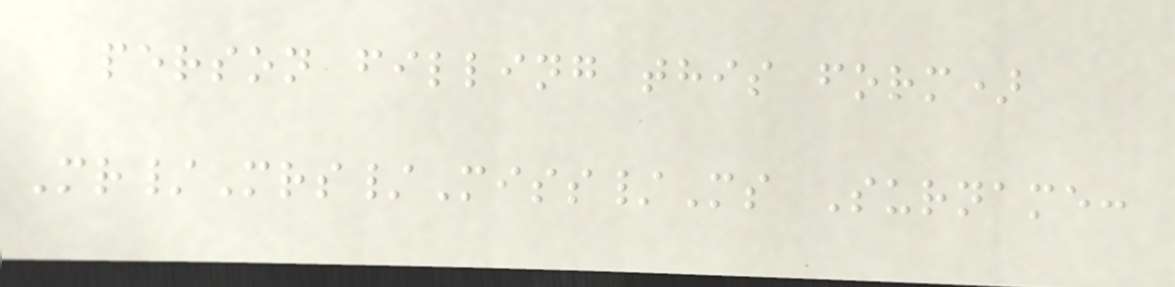person filling this form)
Mr/Mrs/Miss/Ms Surname:
